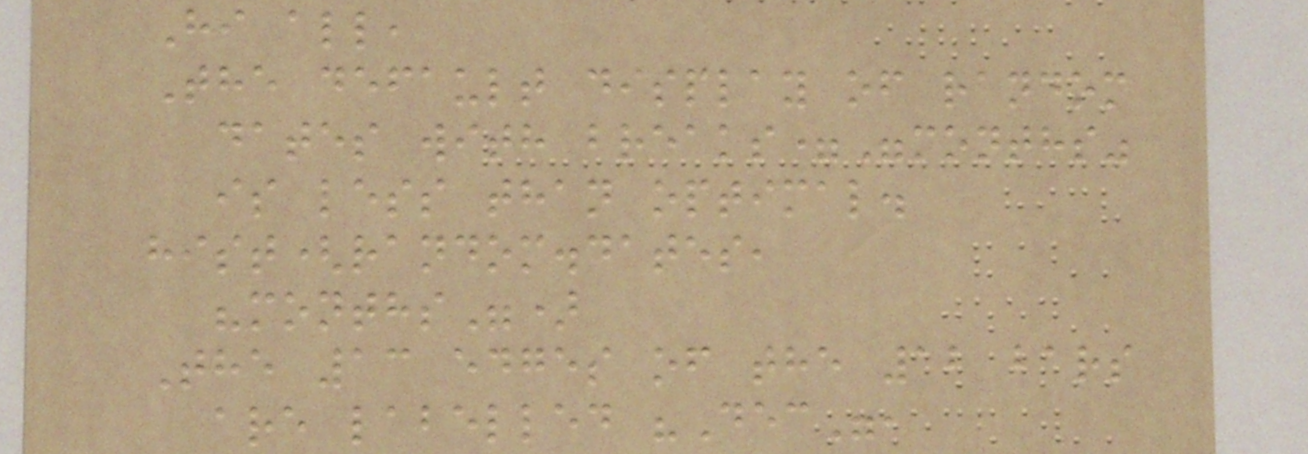Hi all,
The default display of random
dates with breaks="months"
is less than optimal.
hist(random.dates,
"months")
The 13 edges of the 12 bars
are labelled "Dec",
